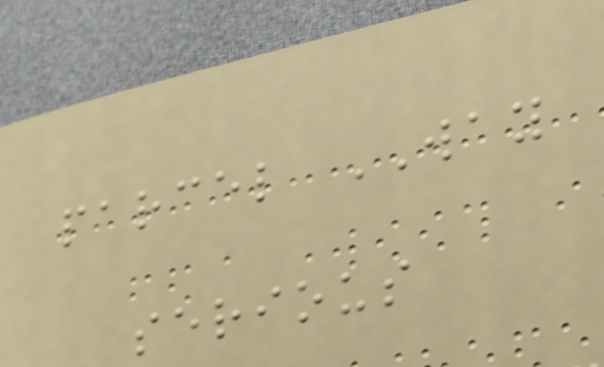parcel WAY
serious
